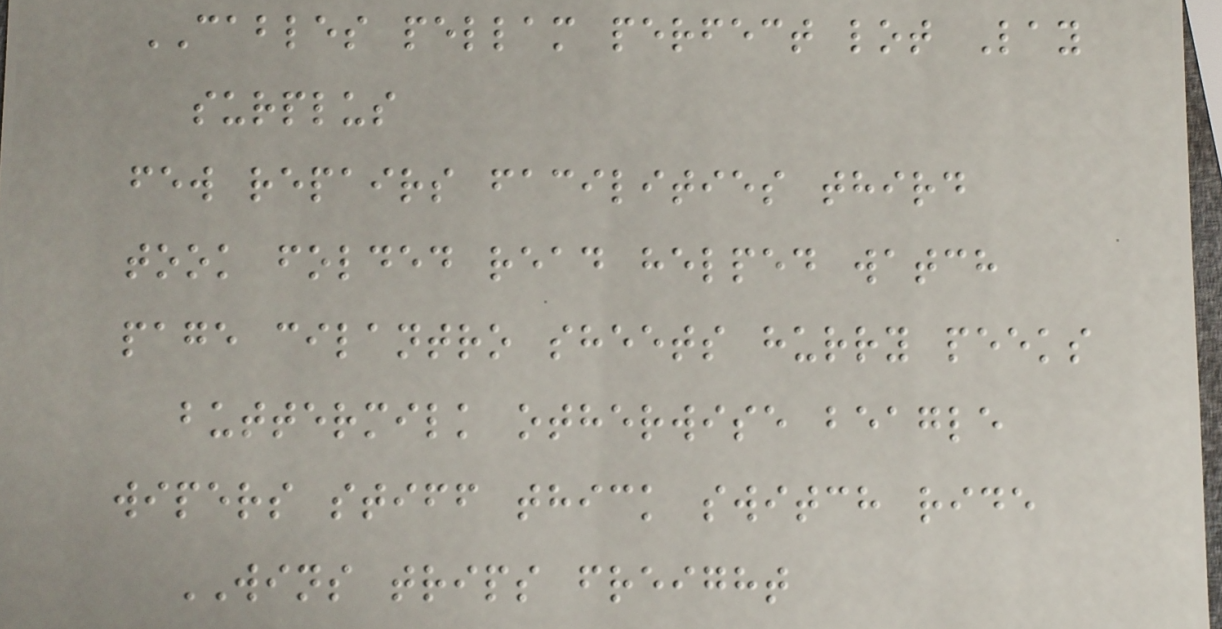CABLES pellam perfect lot Lay
surplus
few repairs facilities third
took folded read helped watch
page cilantro sheets hurry peeks
buttermilk otherwise beagle
wipers stiff thick switch ride
WINS trips freight
